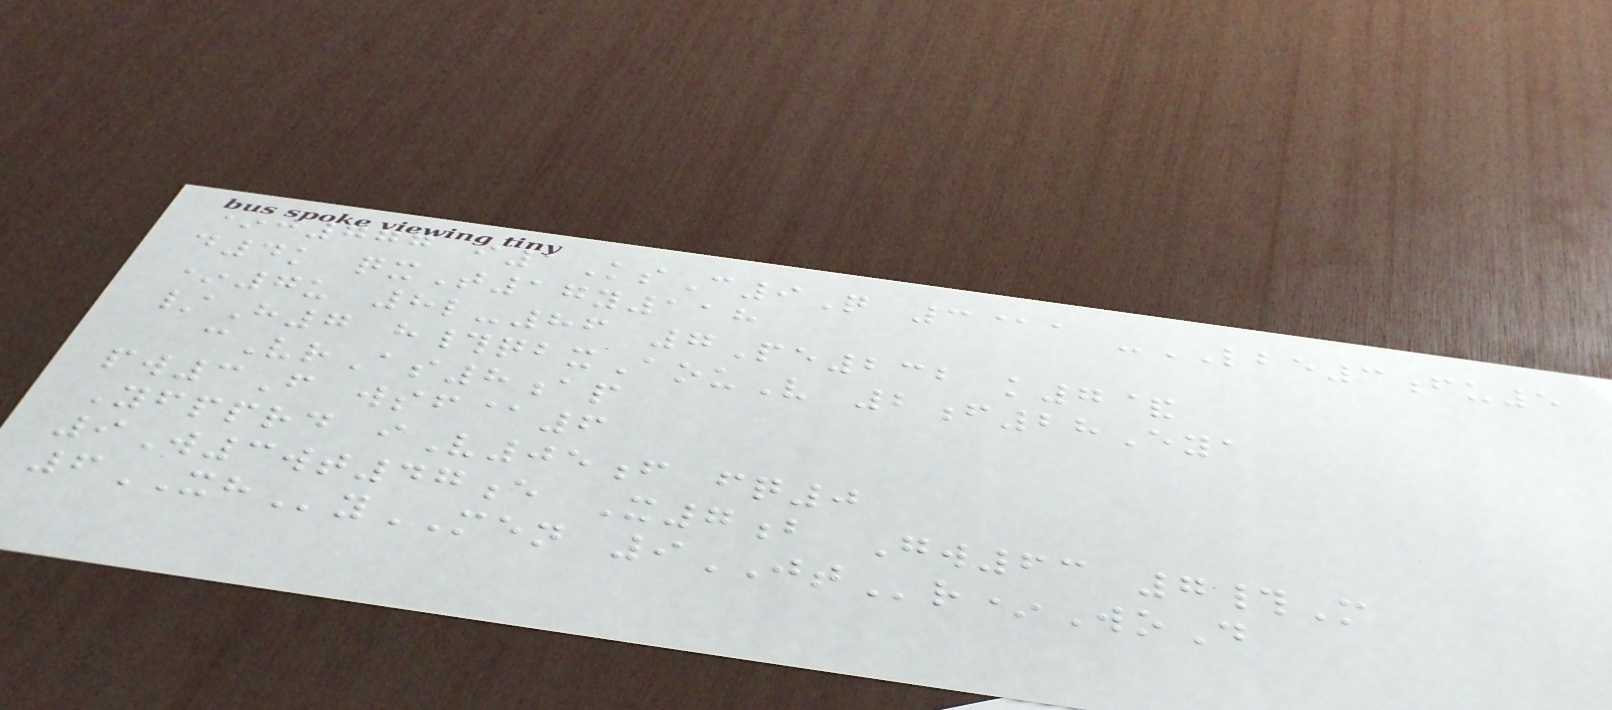*j777 i1KsC9Q 3@a -LBE3fu5
d4k qxT17y118
*7u 8l-86 7Pe232 k7&
/H7 h#qbxAouV 2f28Eya
cVrAs8ap
pw3F wsf@6
Yfpprd iV05f fq0
9W3wt47e X7b Gw63 7#M
6XHyMEN 9JTr*WoD
